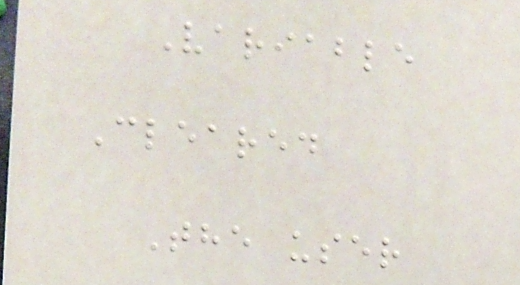Variable
Cleared
The user
